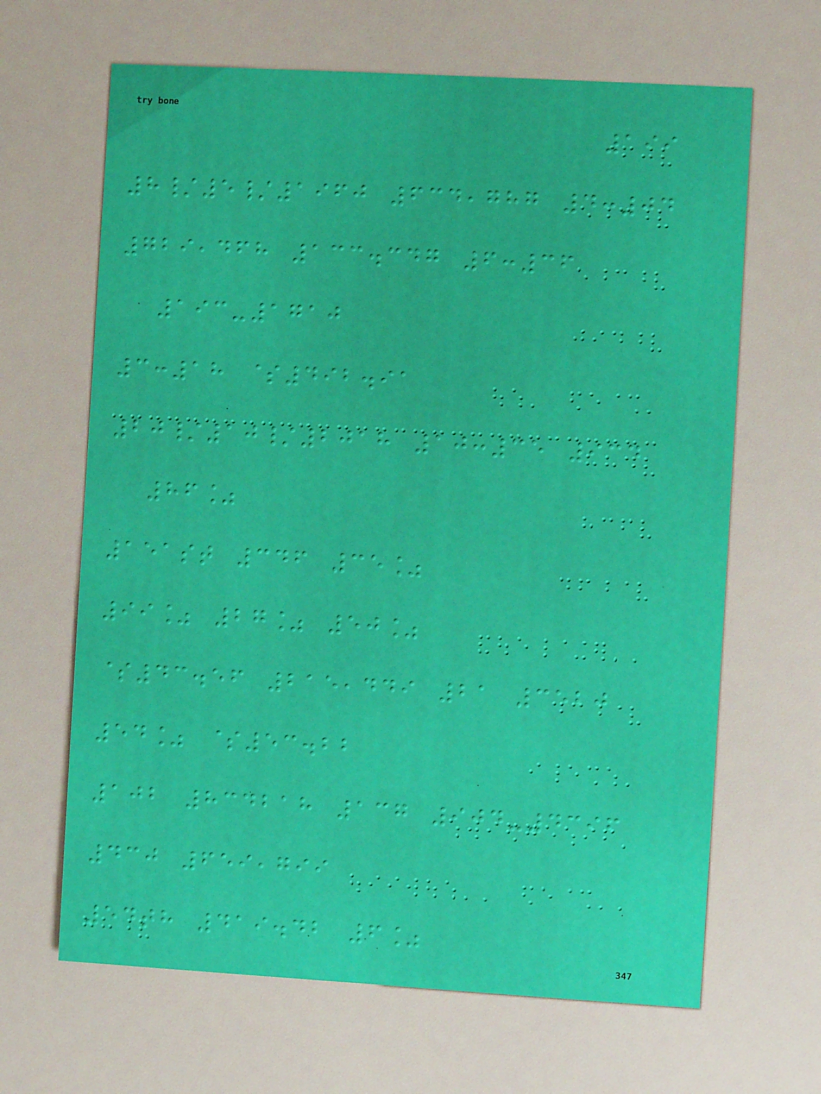199
8/5/1960 634,787 4:04
729,468 133.347 6:36
193-1710
3:18 $492.91
20/10/2018 10:35 934
86%
151st 346 35%
99% 27% 50%
$43.56 215,449 21 3520
54% $53.22
102 834218 137 904-4396
430 659,799
54th 419.42 6%
